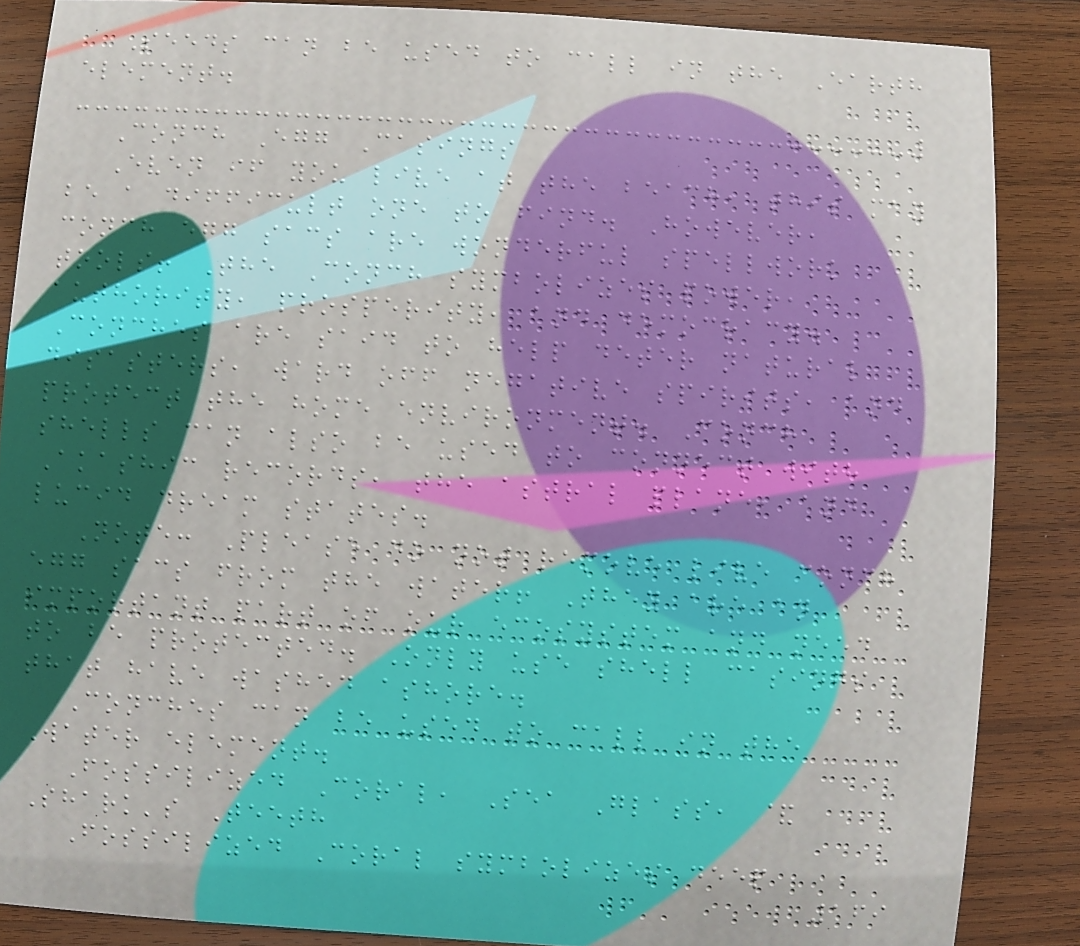Seeds can be used to call in the Earth
element.
Conch Egg Casings
Even if you live at the beach, this may
be a difficult one to find. However,
conch egg sacs are wonderful spellwork
tools! The Conch symbolizes power,
authority, prosperity, and democracy.
Conches are said to help deter natural
disasters, ward off negative spirits, and
protect the home environment. Conch
shells can also be used to connect with
Akashic records, the astral plane, and
lucid dream states.
Note: Please do not remove live conch
egg sacs from the water! They are an
important part of our ecosystem and need
to be protected. Only use shell casings
that have washed ashore.
Conches can be used to call in the
Water element.
Fossilized Coral, Sea Glass, &
Shark's Teeth
Fossilized Coral symbolizes deep
169
